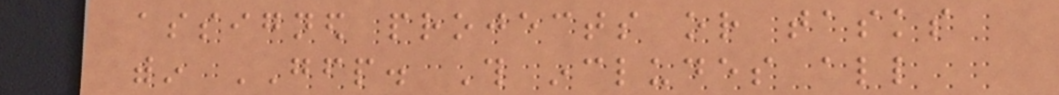assigned projects or tasks
within GFP. This includes all
